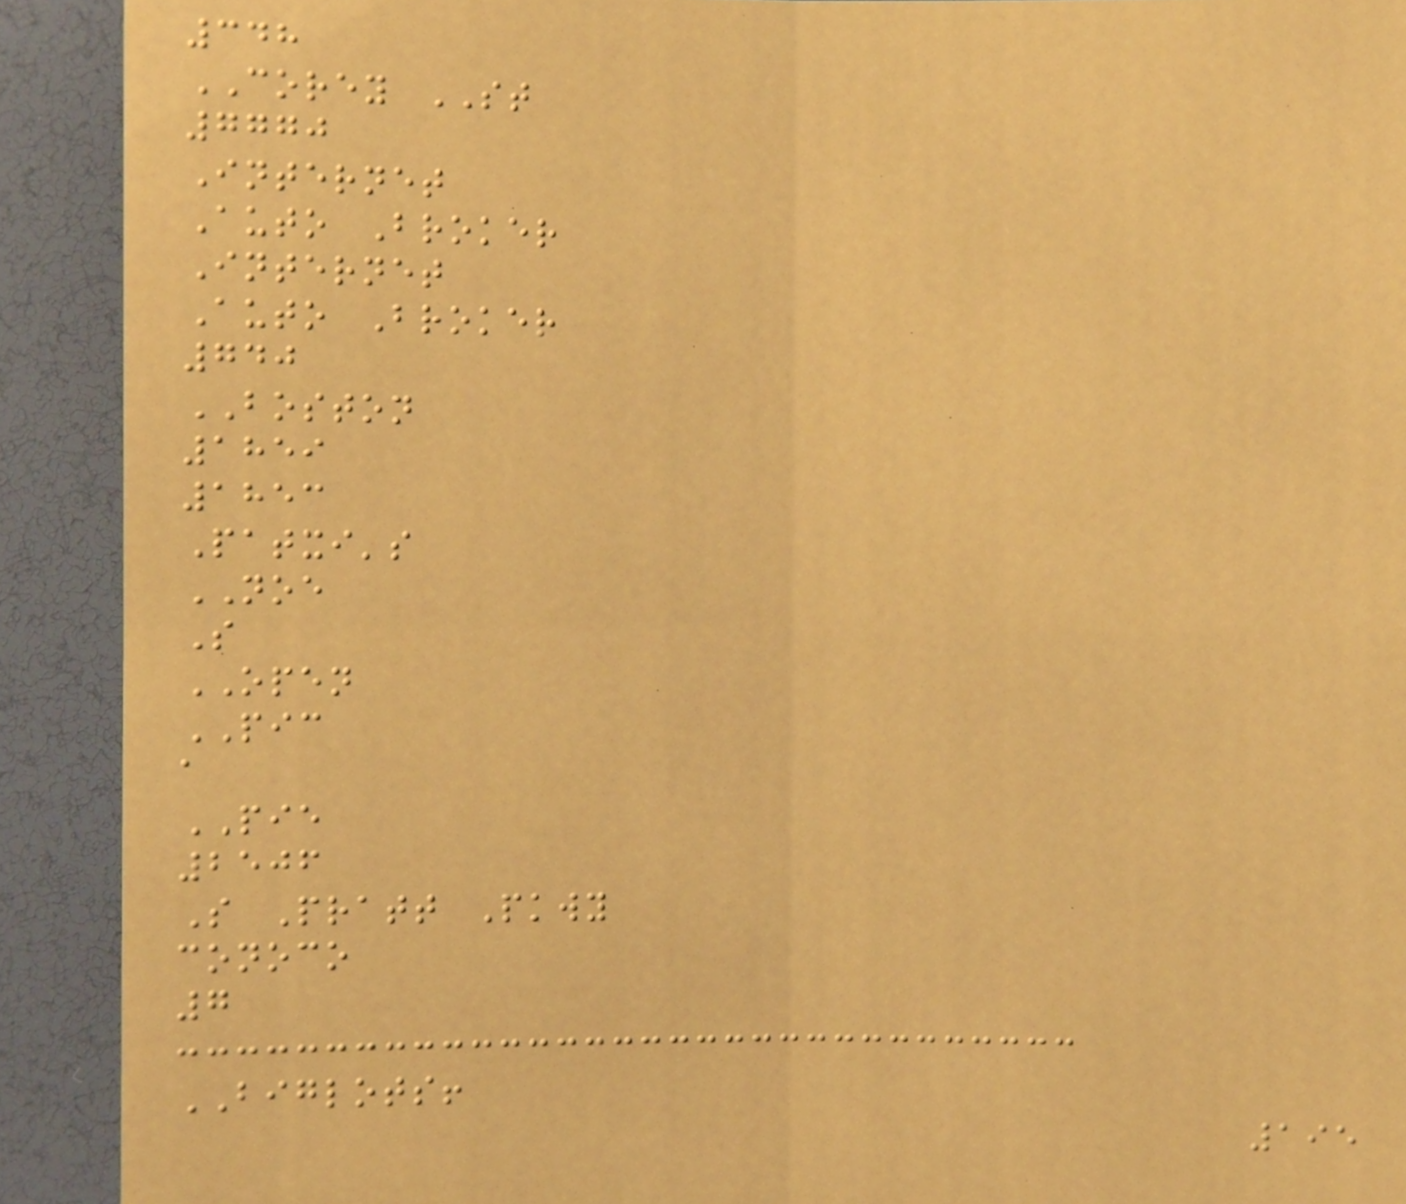348
COREY ST
7770
Internet
Auto Broker
Internet
Auto Broker
740
BOSTON
1859
1853
Patxi's
NOE
S
OPEN
PIC
a
PIE
2506
S Pratt Pkwy
conoco
7
BIGLOTS!
195
